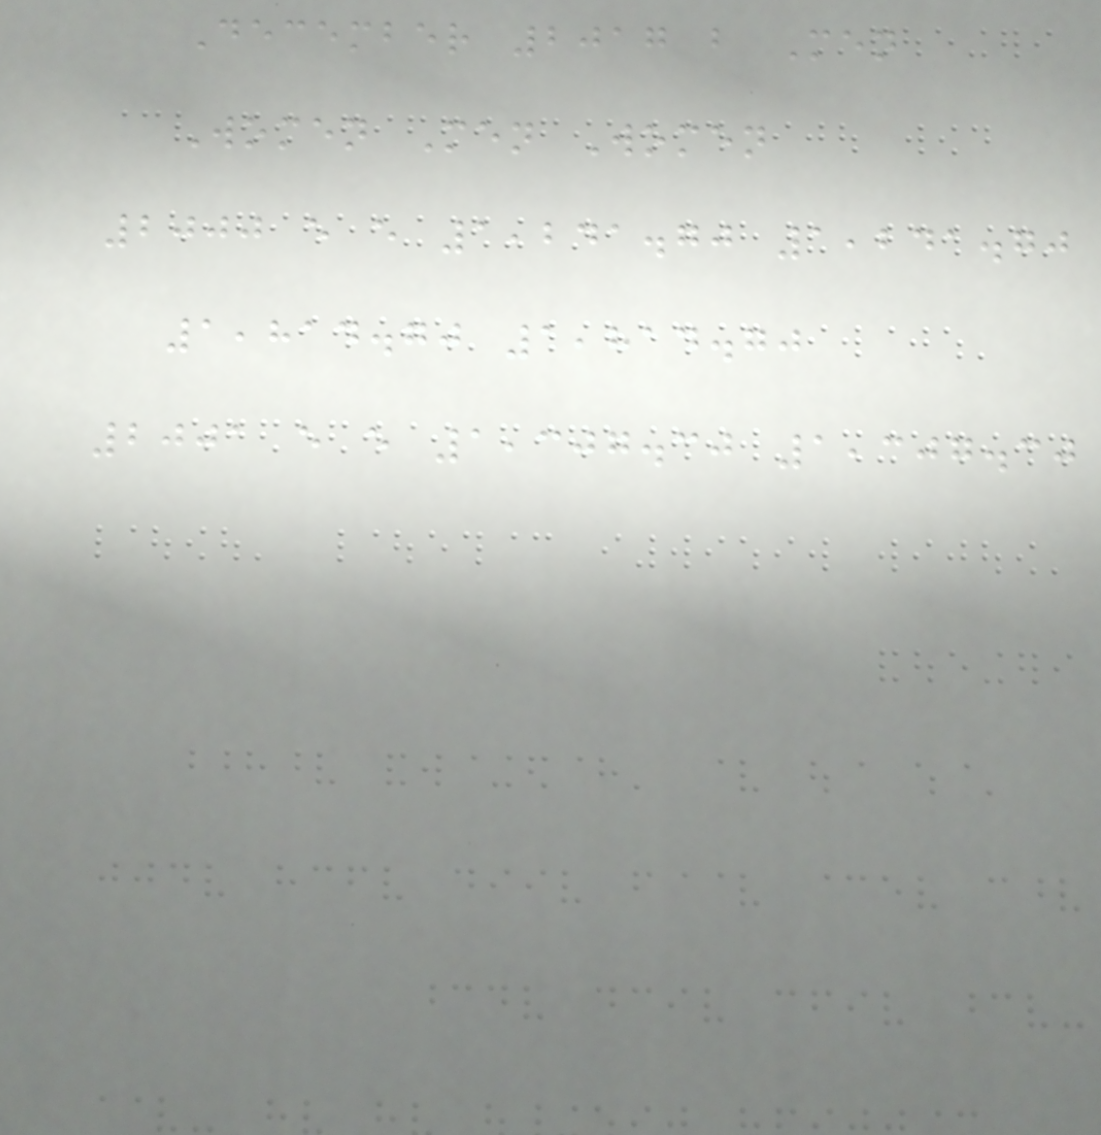December 2017 b Men
Women Men Women
2000 e e 1,241.70 1,241.70
1,814.70 1,814.70
2001 e e 1,307.30 1,307.30
